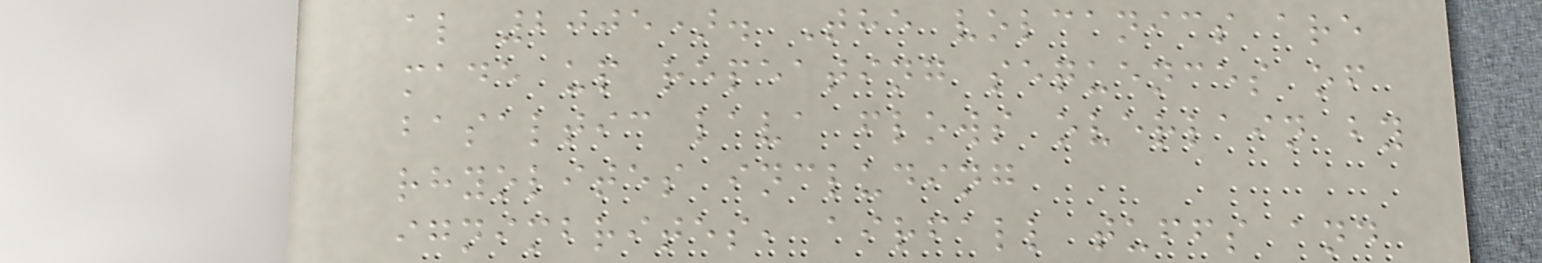al 2005). The volcanics are
made up repeating sequences of
basaltic lava flows overlain by
rhyolites including
ignimbrites, airfall tuffs and
